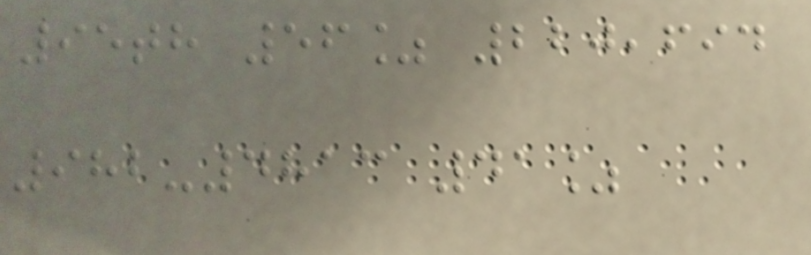95th 56% 220,694
982-4813 41%
